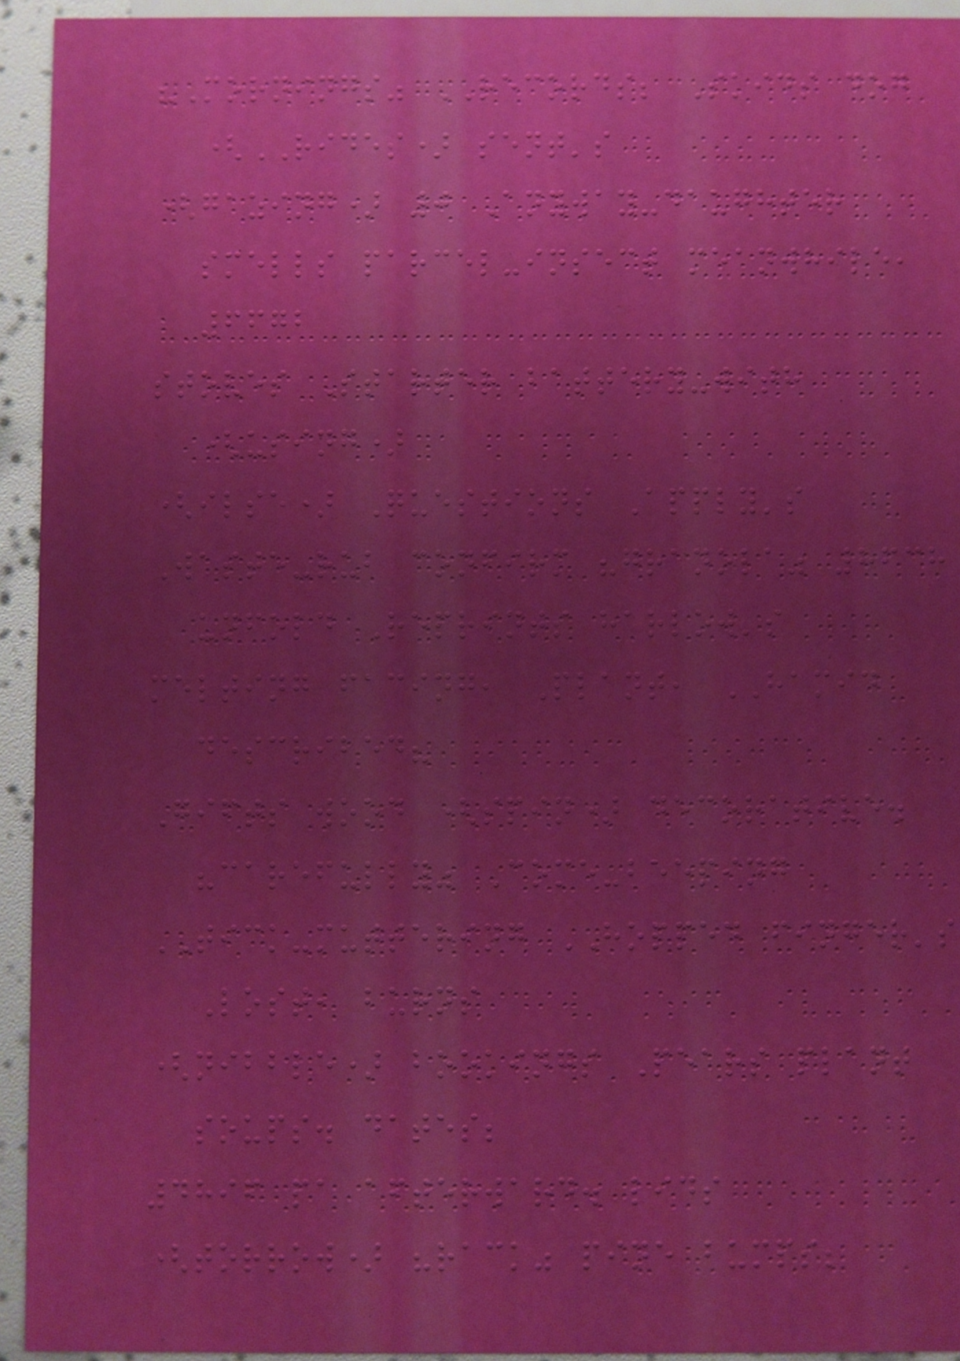"Mornings" RECORDS; Skids dog
(RIDES) sent's
(gazing) 0 Anyway-daughter
smells parcel-insect meanwhile,
6672
stoves Starter battery-with
(using)
(ilse) Questions Apply's
Waste-rub confirm "granola" 8638
unfold Reprints harlow's
melting facing, Plant, HAMID
described?
Gifts wood (spin) decorative.
"carefully" Come-beeping
TICK-muttering HOPPED finger's
Lost, burns
(nibble) bookings Pears plant
soups. dates;
4896 pa afterward. lids
(torrow) "rack" pine bumps;
